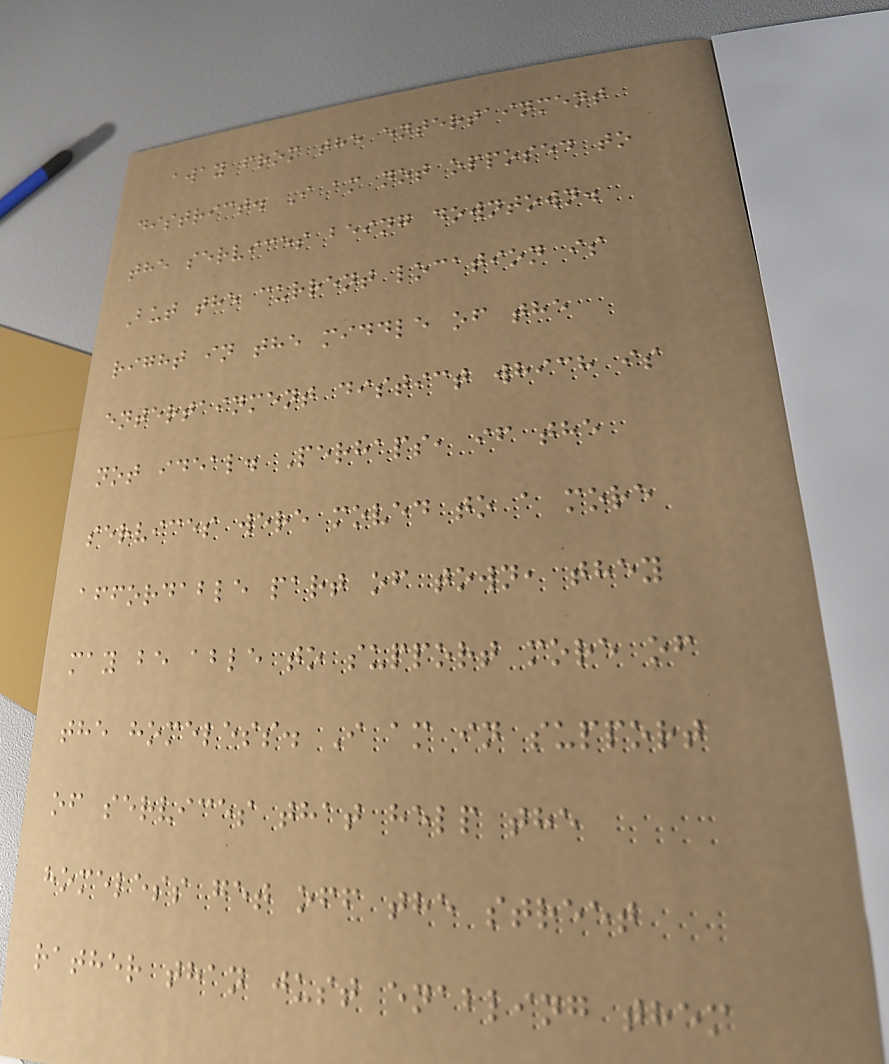away from the entertainment
district. I am not opposed to
the services being downtown.
But the current location is
right in the middle of the
entertainment distict which is
not ideal. Perhaps, if the
services were moved to a more
affordable part of town, they
may be able to support more of
the homeless. I am in support
of services that help the
homeless get off the street
rather than just enabling them
